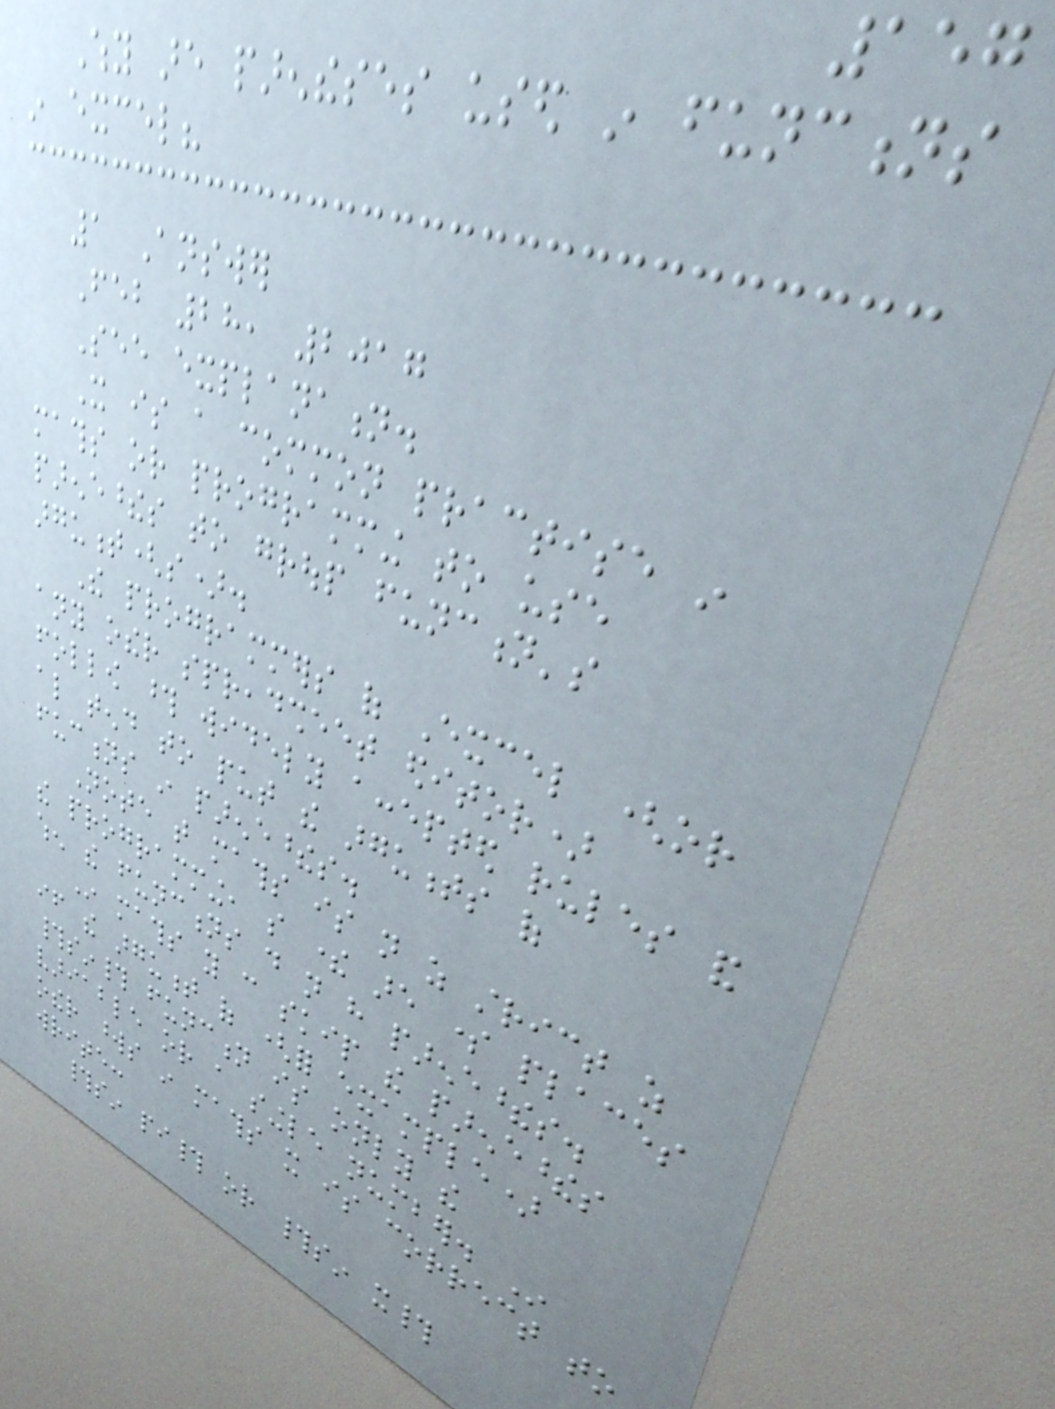157
Why are parentheses used in functions
in excel?
1 Answer
Feb 28, 2017
See explanation.
It is a common practise in
maths or programming to use
parenetheses to group function's
argument(s).
The programmers of Excel (or
any other spreadsheet editor)
follow those widely accepted rules and
also tend to put the arguments of
fuctions in parenetheses.
Note that maths is not as strict as
the programming, so there are some places
when the functions do not have parenetheses.
In maths you can skip the parenetheses
if the argument of (for example)
#sin# function is only the
variable or a single number. In
other words in maths it is correct to
write:
#sin pi# or #sin x#
